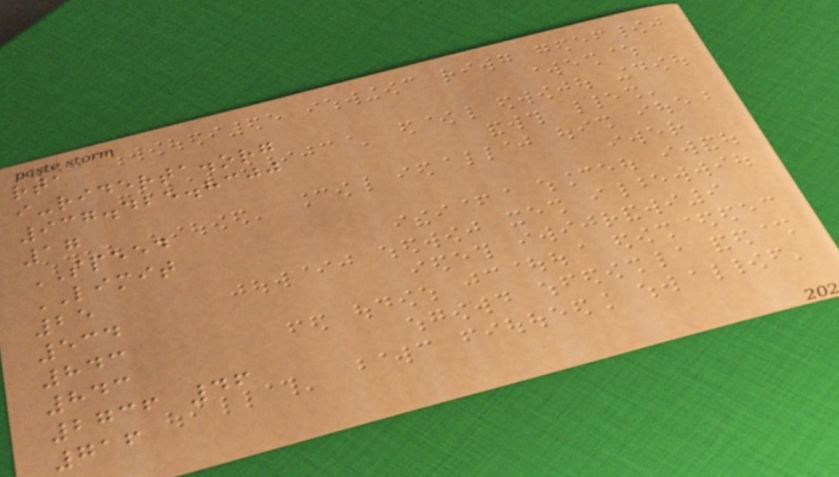rta
i-riderta.org
937.425.8300
17
SPEED
LIMIT
25
534
843
843
2736 46
716
